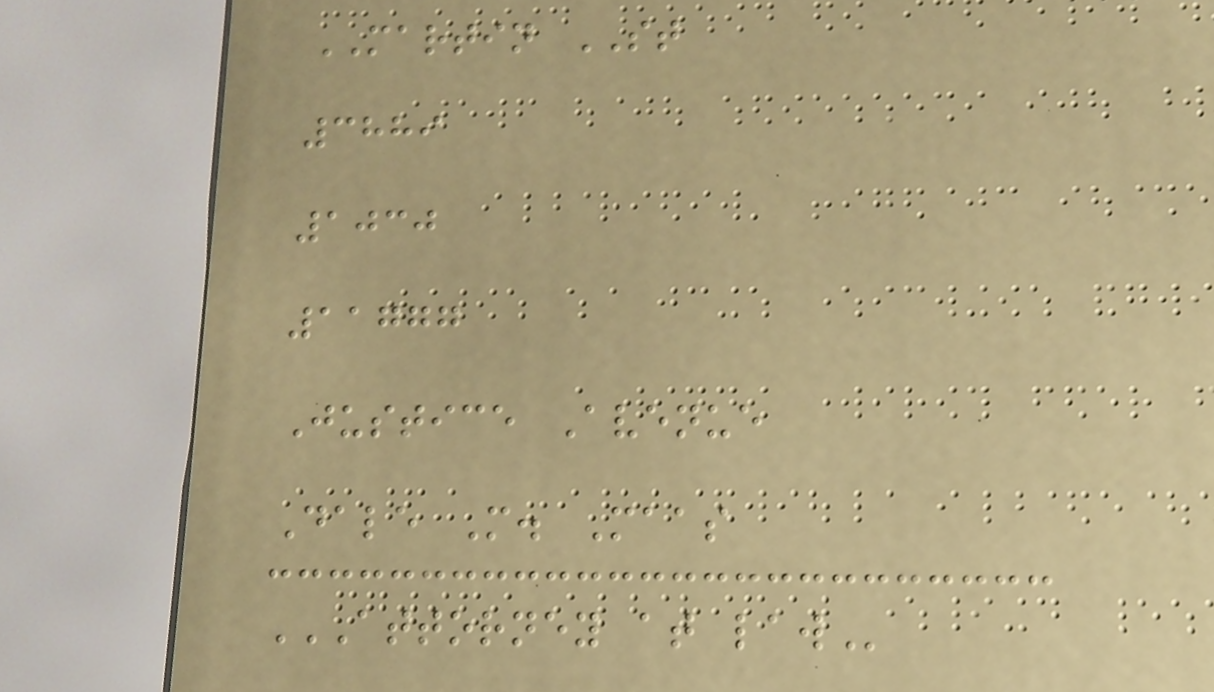MARTIN ST
3889
1030
11777
Justice Avenue
Dale M. Maas
ATTORNEY AT LAW
